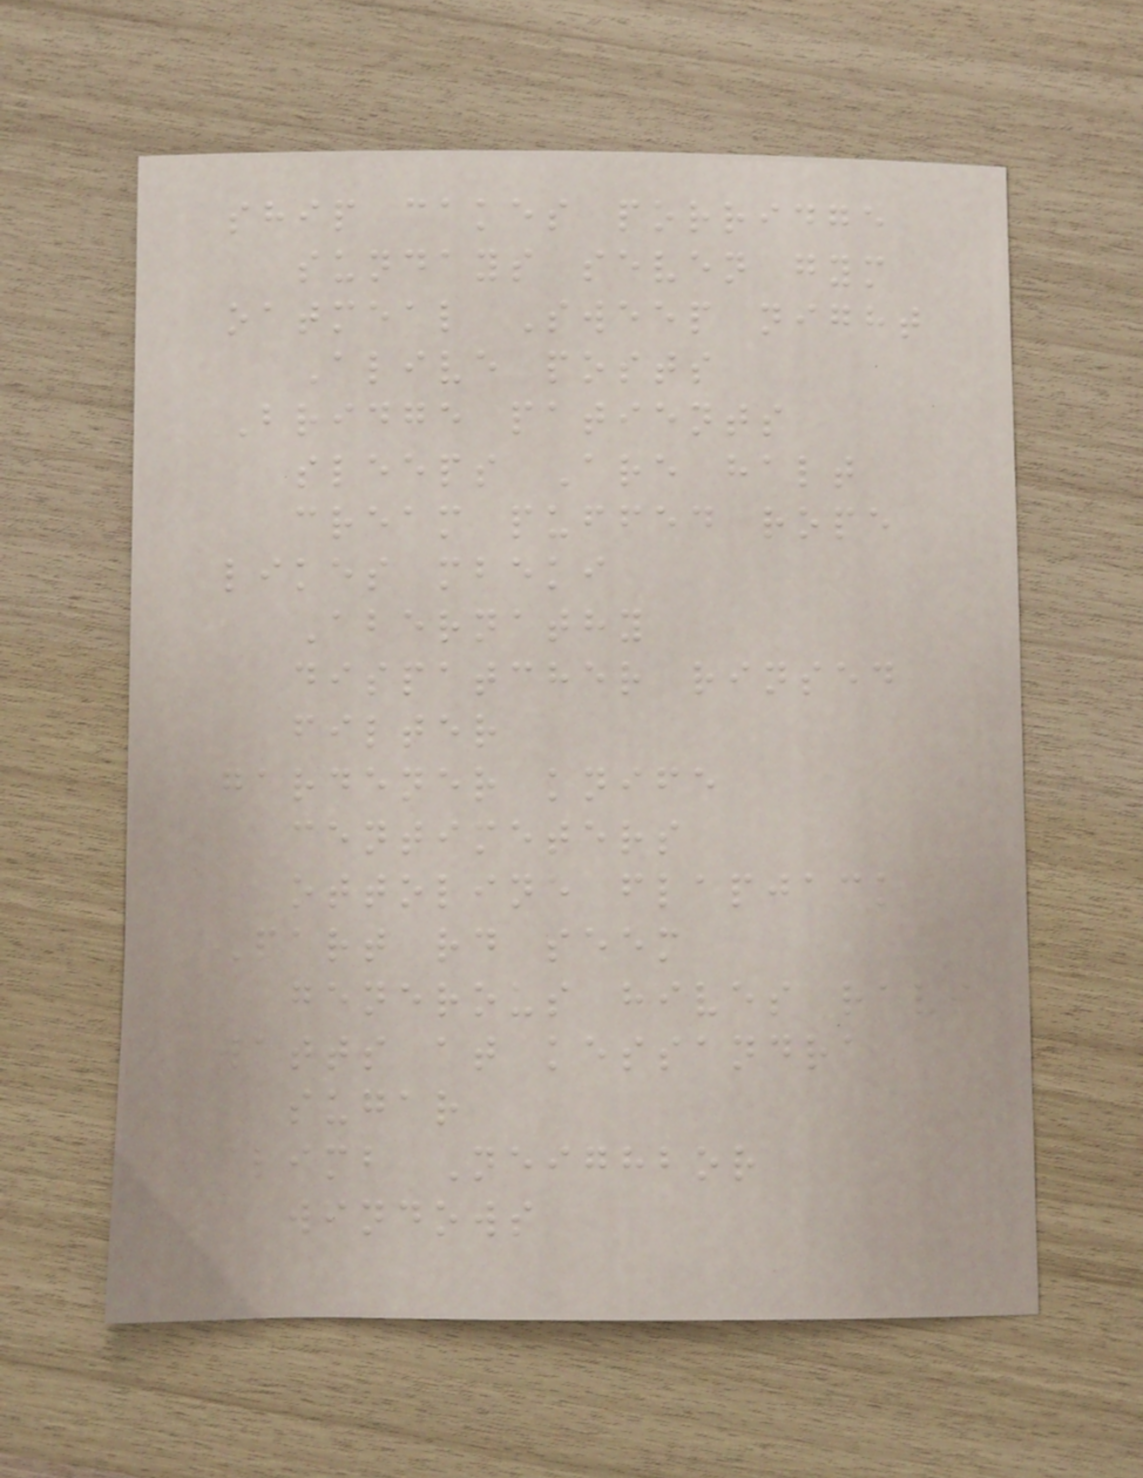ship cakes porridge
sundays seven gym
oatmeal Sweep night
Alive posts
Bridge patients
sleeps Are halt
cream puffed rope
likes mbeki
Abernathy
dispatcher rinsed
filter
gardener knife
centimeters
ottoline flapjack
Part rd seem
generous hives ravi
watts at kessandra
sugar
climb Neighbor
windows
